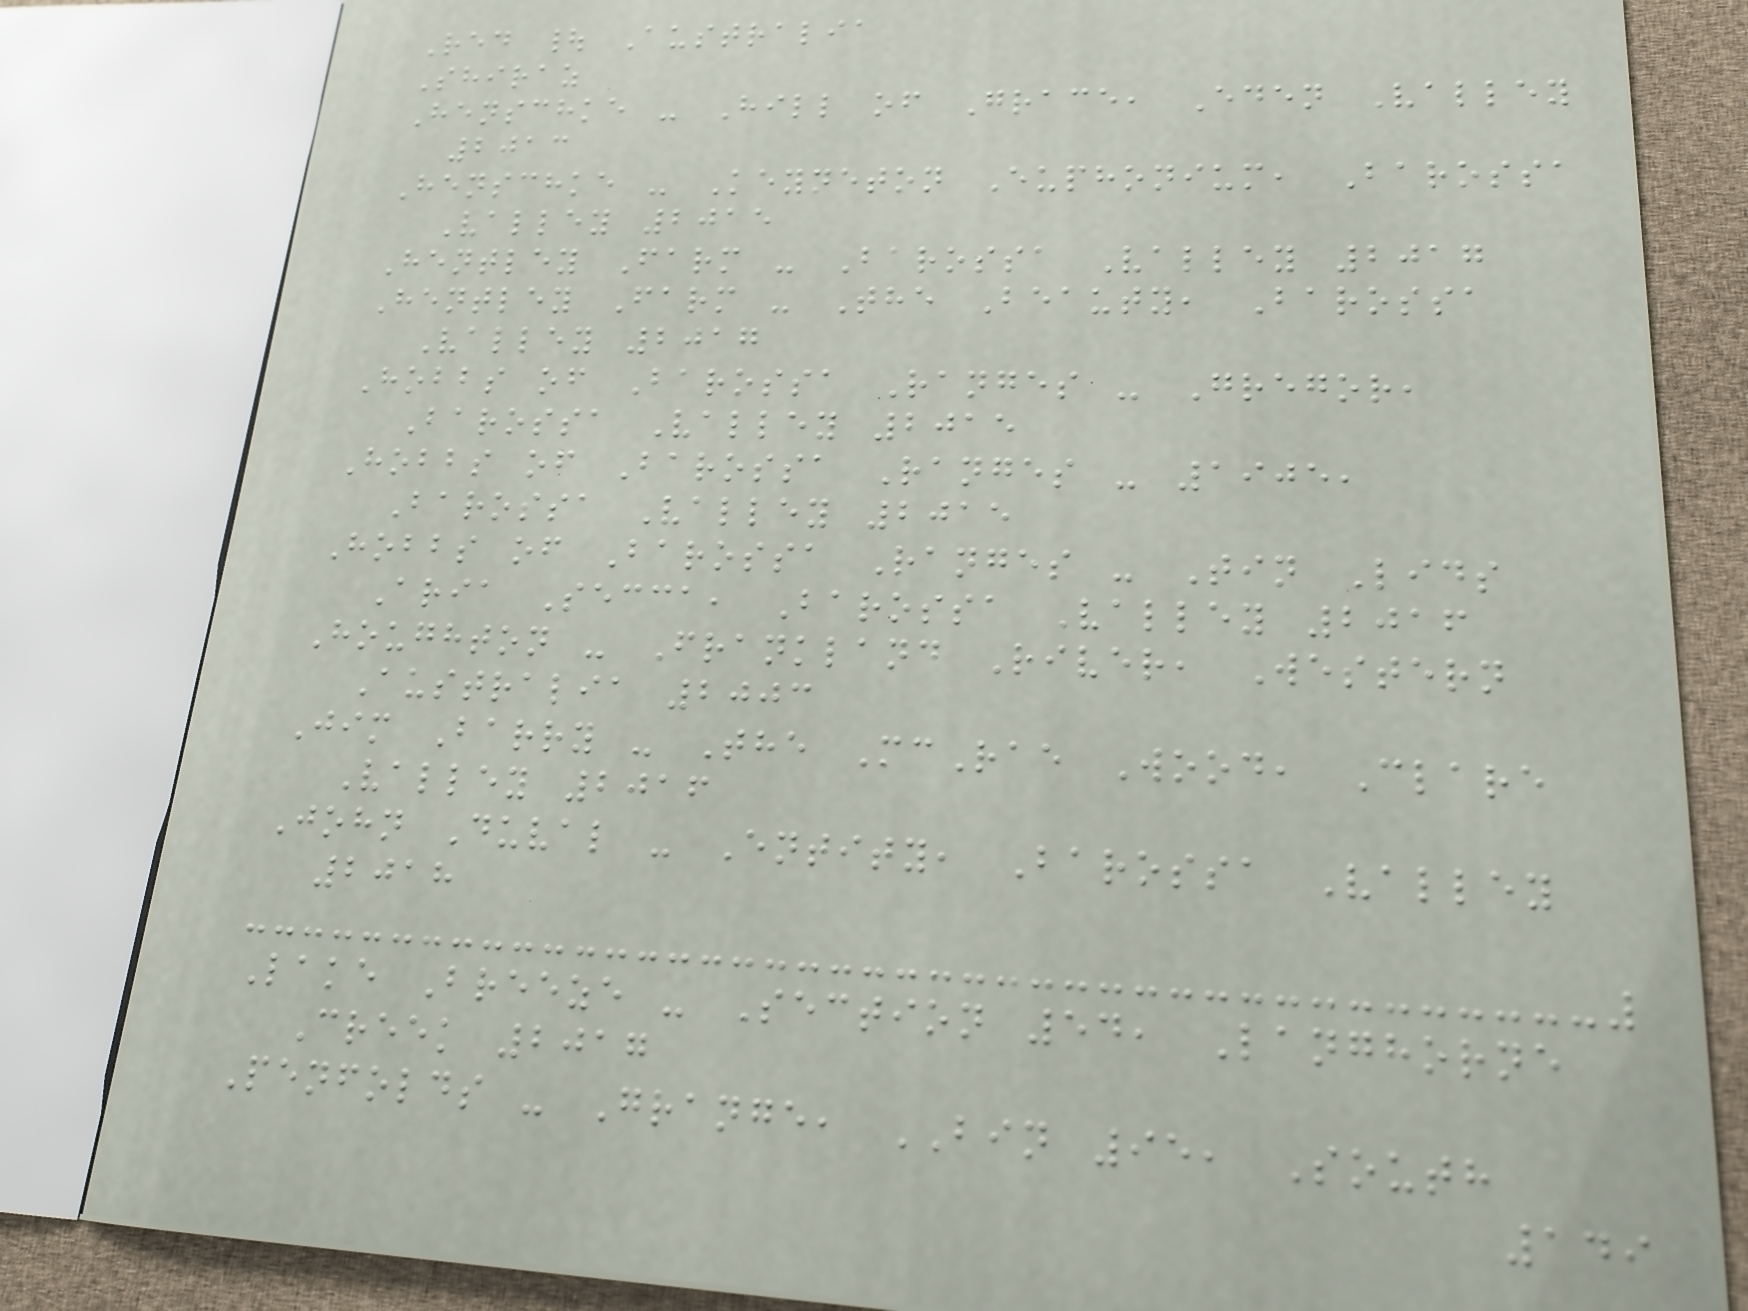Red | Australia
Shiraz
Henschke - Hill of Grace, Eden Valley
2013
Henschke - Keyneton Euphonium, Barossa
Valley 2015
Hentley Farm - Barossa Valley 2017
Hentley Farm - The Beauty, Barossa
Valley 2017
Hobbs of Barossa Ranges - Gregor,
Barossa Valley 2015
Hobbs of Barossa Ranges - 1905,
Barossa Valley 2015
Hobbs of Barossa Ranges - Tin Lids
Aria Secca, Barossa Valley 2016
Houghton - Frankland River, Western
Australia 2003
Jim Barry - The McRae Wood, Clare
Valley 2016
John Duval - Entity, Barossa Valley
2018
Lake Breeze - Section 54, Langhorne
Creek 2017
Penfolds - Grange, BIN 95, South
149
